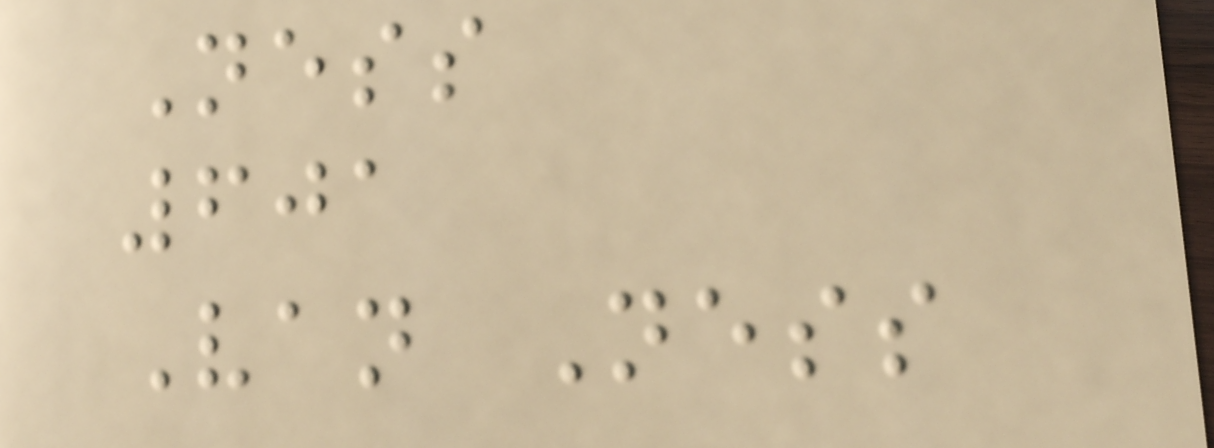Ness
601
Van Ness
